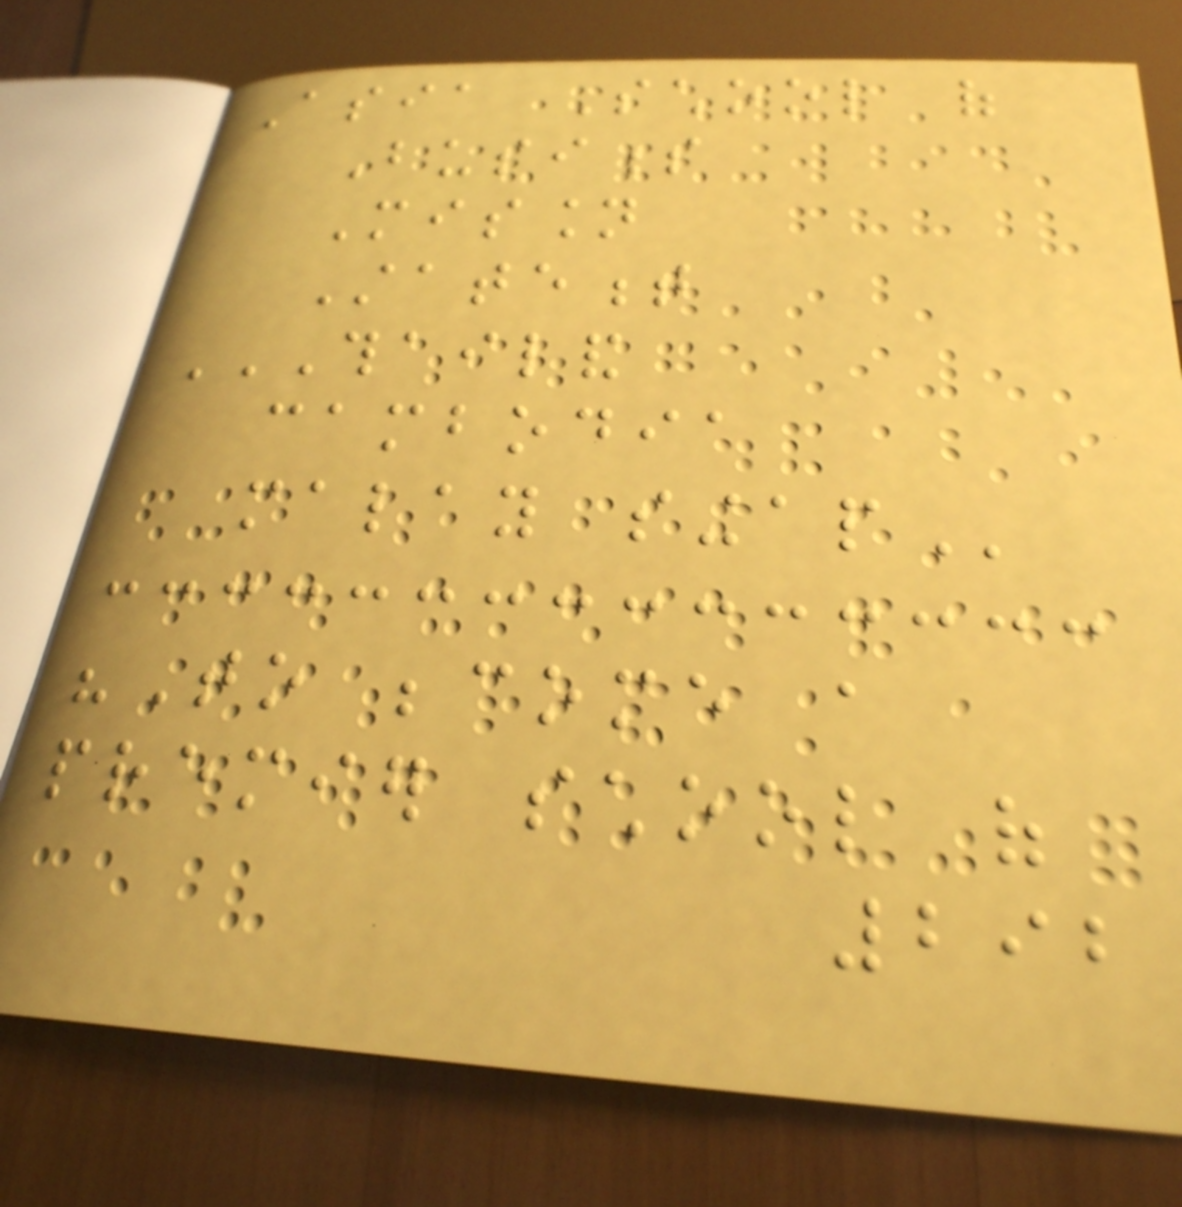Asia School of
Business
Mission
Statement
THAILAND
CAMBODIA
MALAY SINGAP
"To become a
premier school of
292
